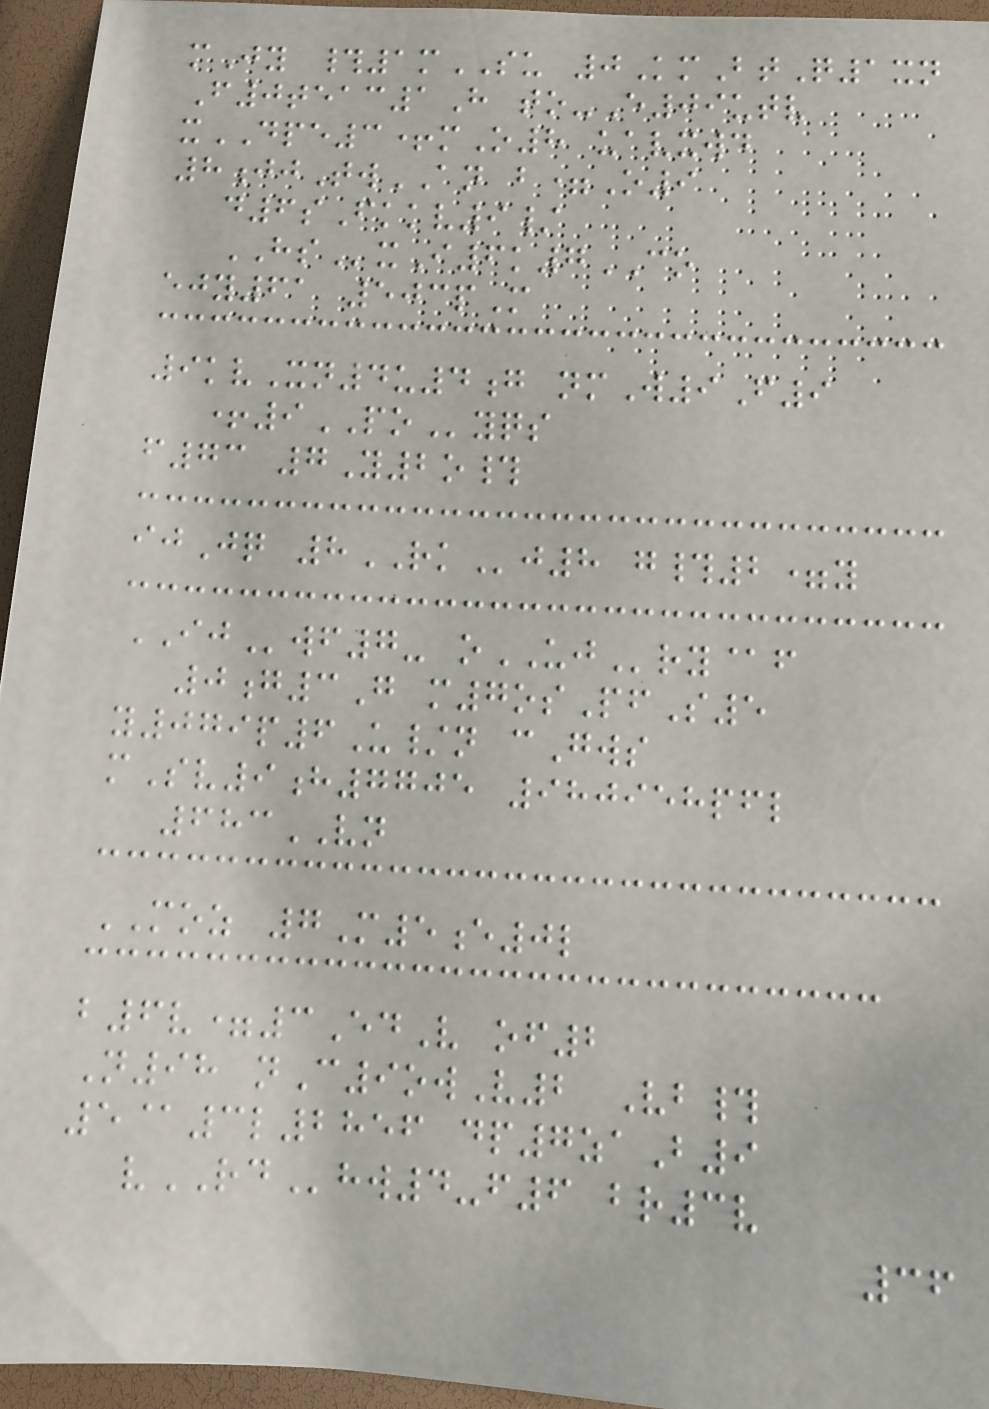mJy #1mSU 0KmBtQ1xn
F0teac1H to-E09utv
xDPE3+mO8 uavxwd
8jjTwAN b=O9
d6sFkkv9/
HSxI6k7CO
ejy61 503pM
9kvXn4u4g nmW9F9
+9POyqs
f73 7Y2o#
ijJq 8RKj8 g#2=y
IJwf7- oUJry@f
0g3G m7osPfS5
y079p6U/n cGws
mSv9h7705 980958pfl
683VN
MOZ 7M5e0l
b6v=3EdV of2
N98 nC9owV2 Vb#
5@3l2856 dp7zaB9
vRDhw4-f6 br3v
36
